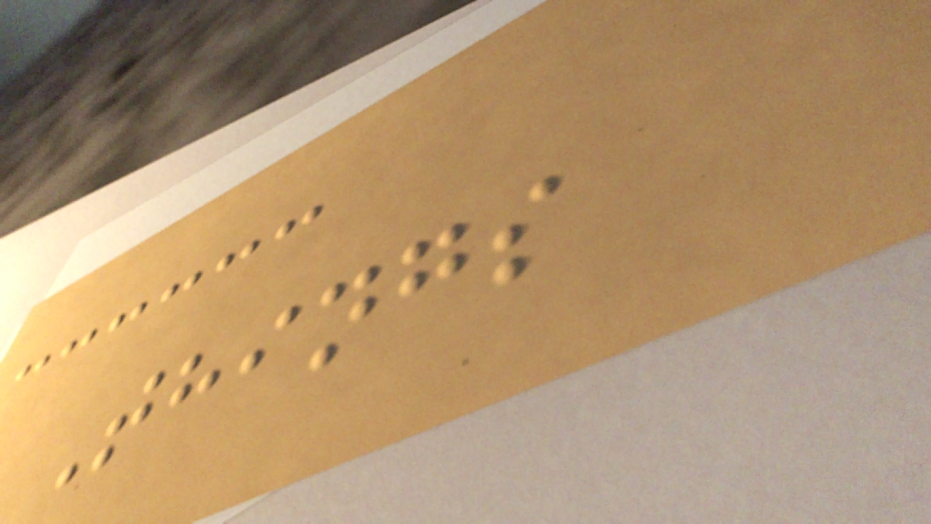Things
